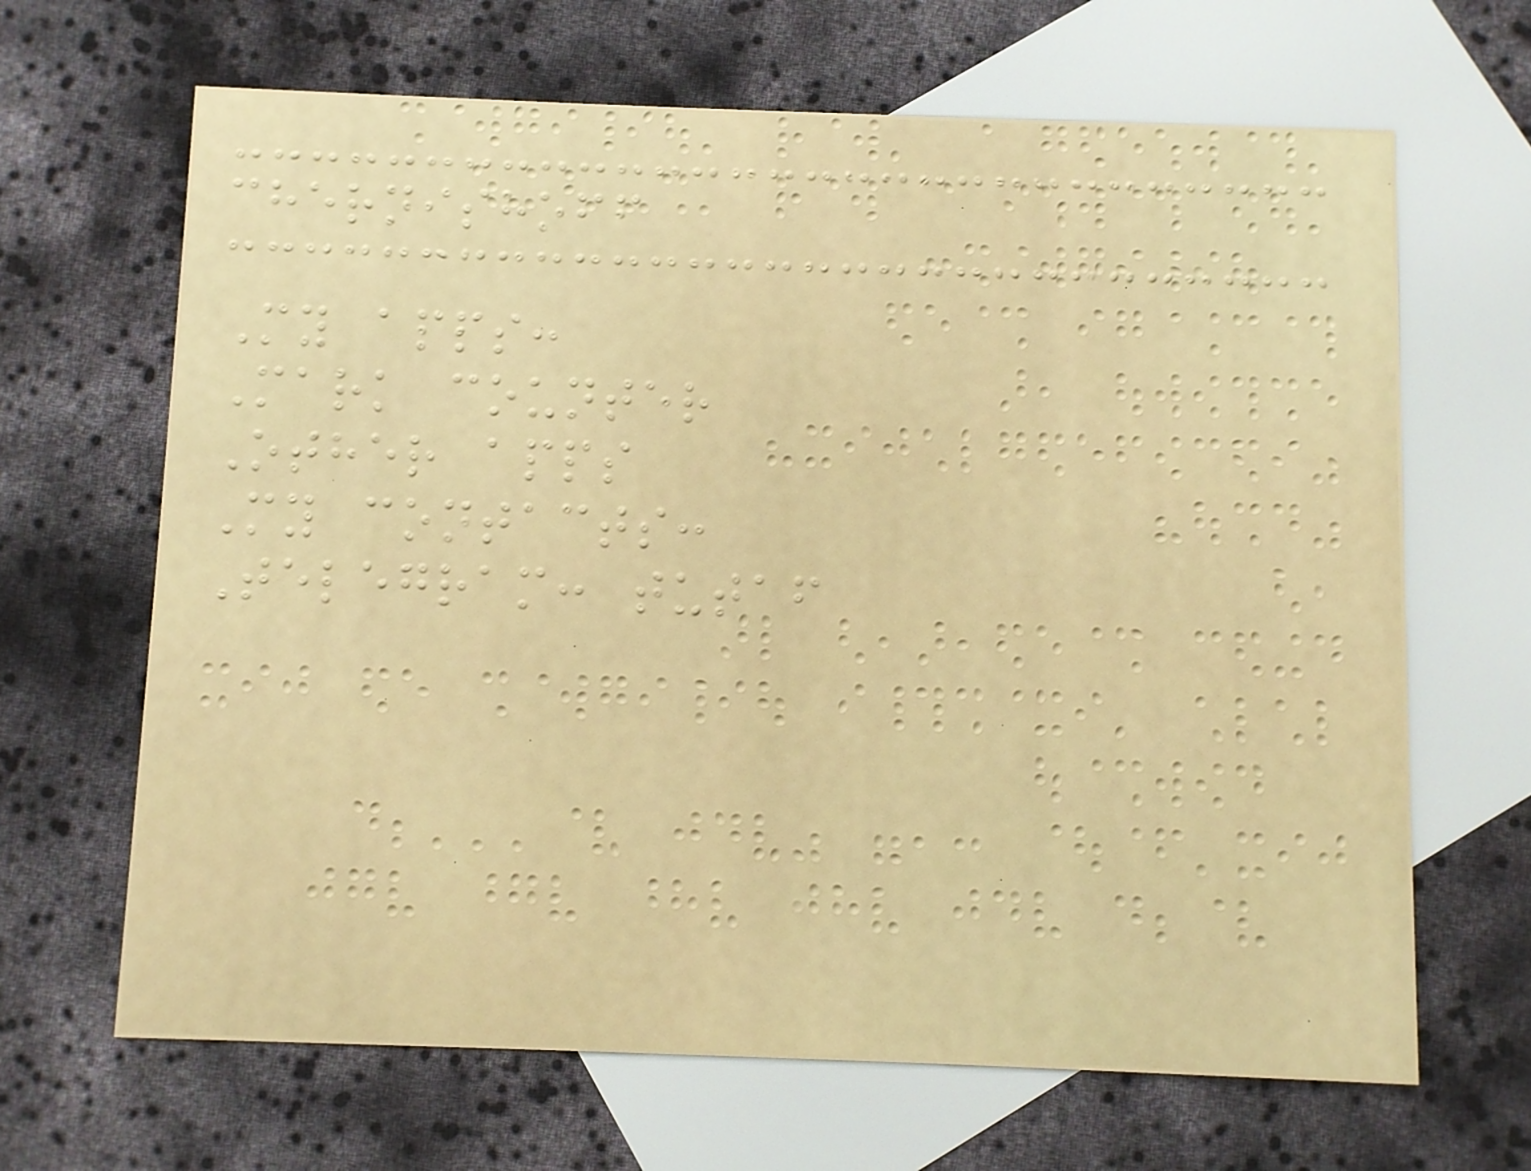chernishoff
My apps:
Mark counter
Other apps
My contacts:
Telegram: tutaf
